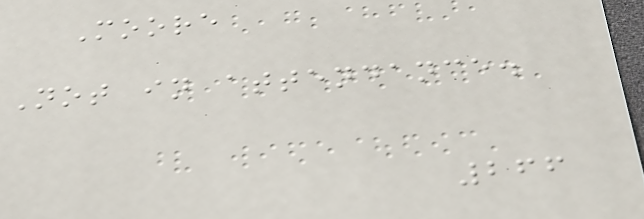Moore
Not in attendance.
266
